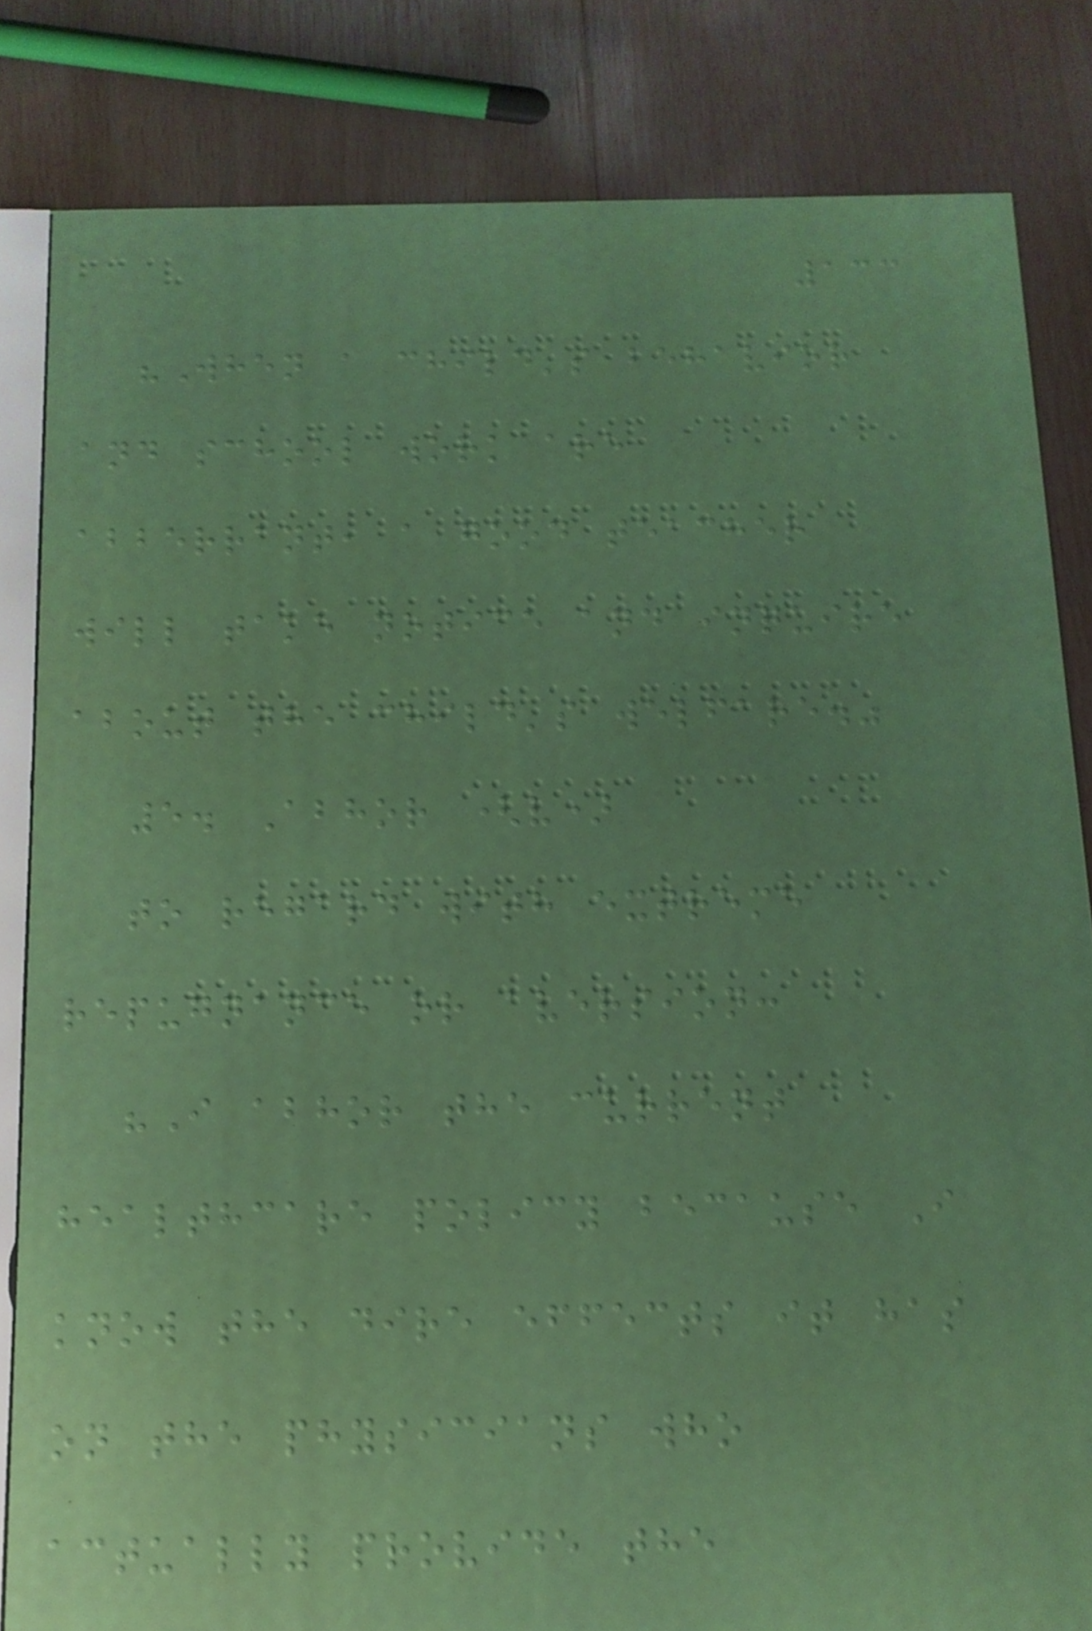133
"When a child's behavior
and school work are
abberrant, a good teacher
will take notice and inquire
about the child's welfare."
5. Abhor (v)
to regard with extreme
repugnance or aversion:
"I abhor the current
healthcare policy because I
know the dire effects it has
on the physicians who
actually provide the
